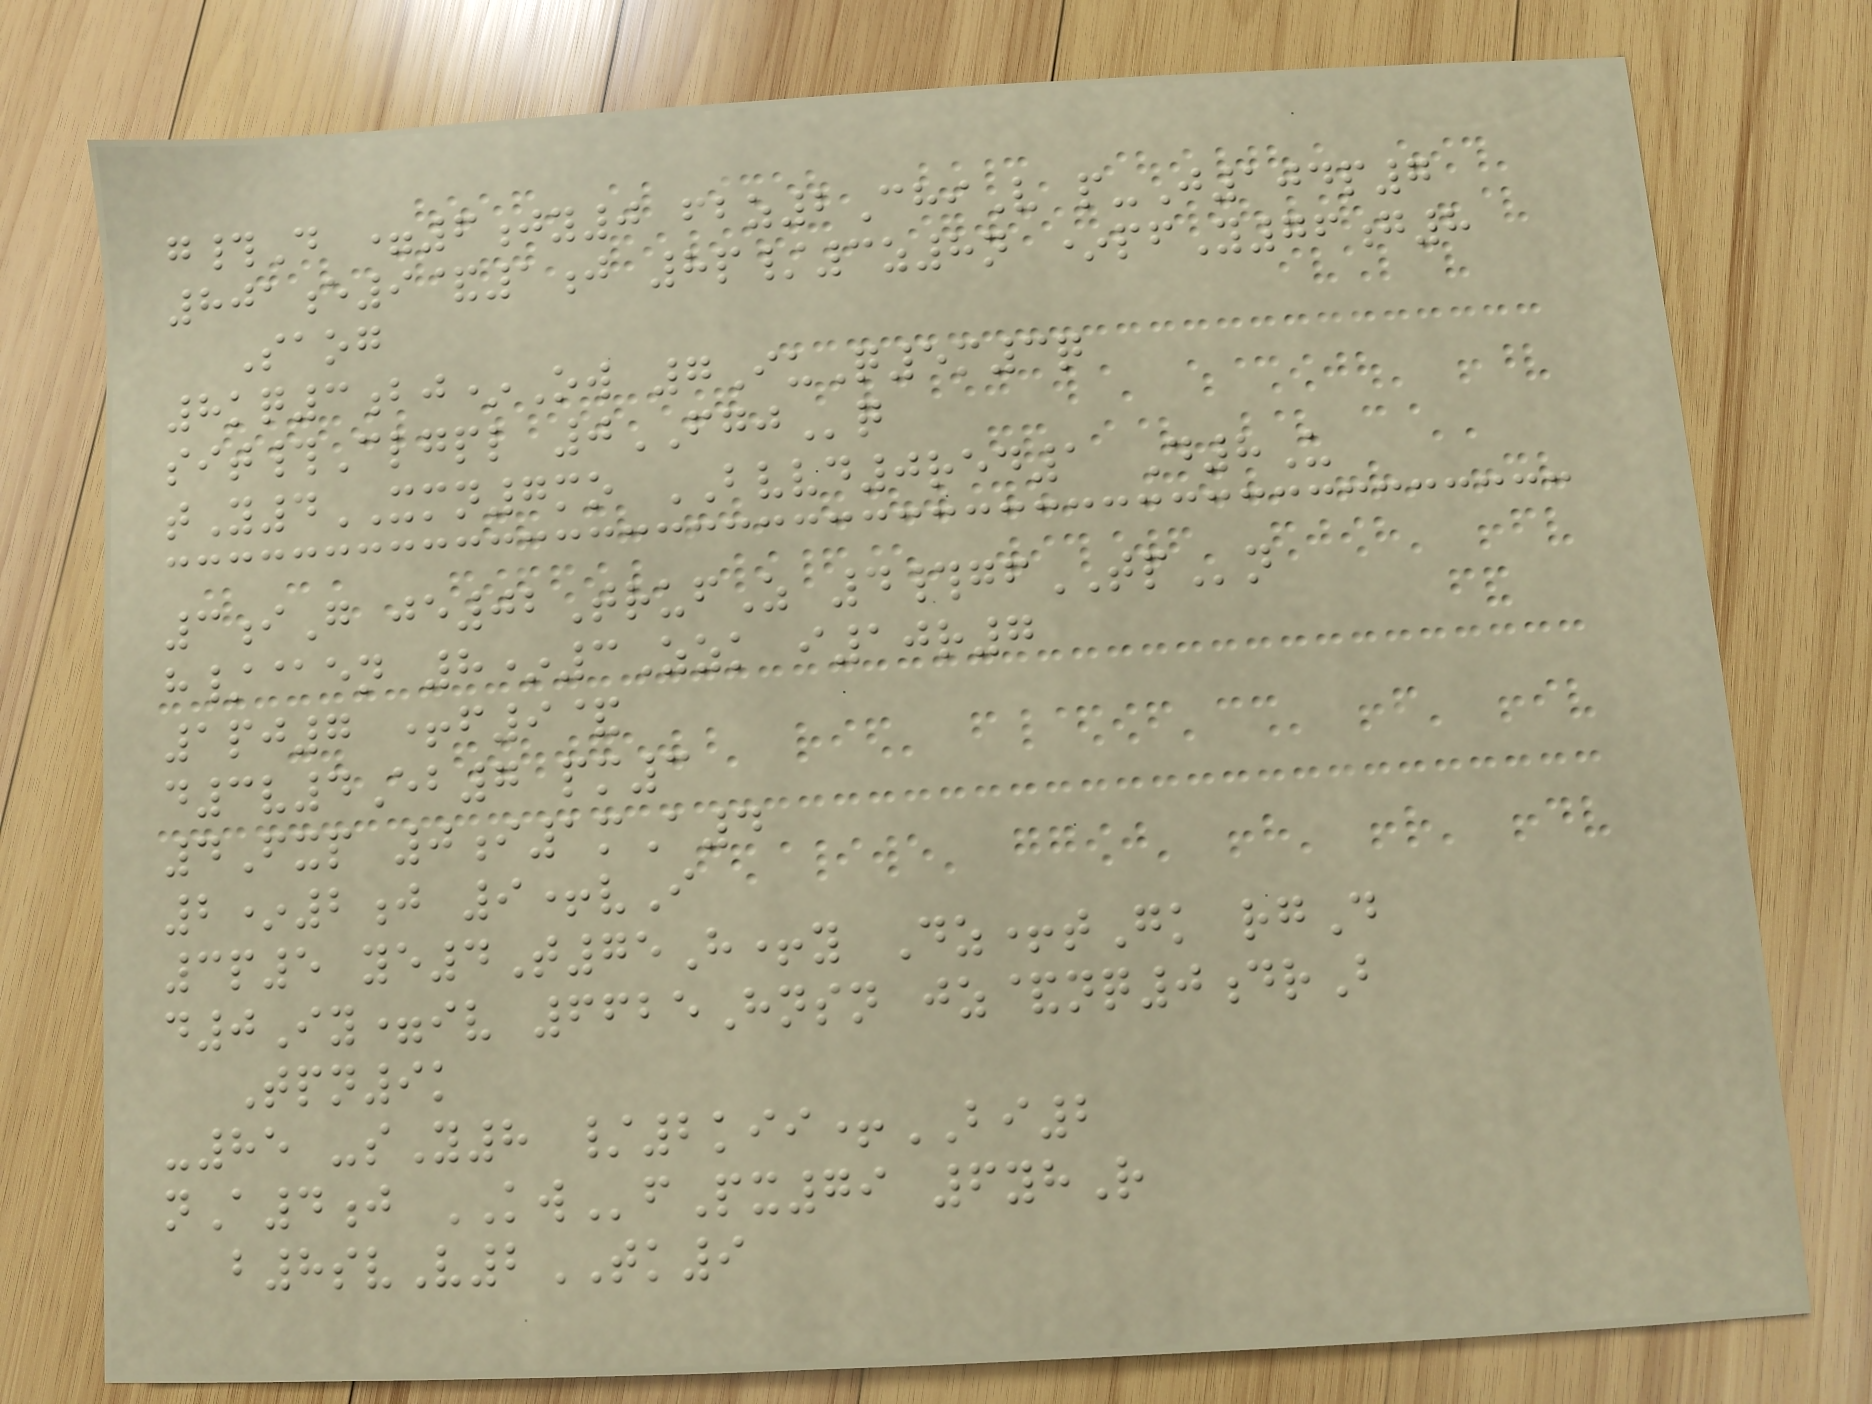g#D =6jy0 fbz2ChiV p-J104p7
801e9&1j 8p/3z8n *pfY76g8
Saog
8kq3bj*Ow 7IuQ5m3q
sit#Clgpl 0FGJq
tY4XMN7mo BVVD0red1 D8U
3iG je02TrufZ 4#gfTPn
h/@en 8*3Zzk i10r7
1pj7 +f9&
d3v4Eb7 pm3
4Fxp 0i1mA4
2*2j 9+vI
3p5 ye4T75H+y Dz+tGk rgD
d0Iy=iv 6625Hnsn jz&nq0drB
Tpn9k
-85 -sY8 /2kii+BI2
nA4j KWfPx79 6yhR
b8svV2TK9
